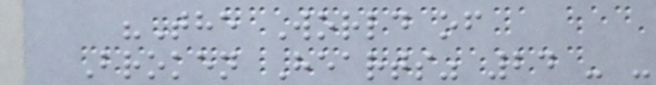"The World of
Broken Hearts" 24 - -
